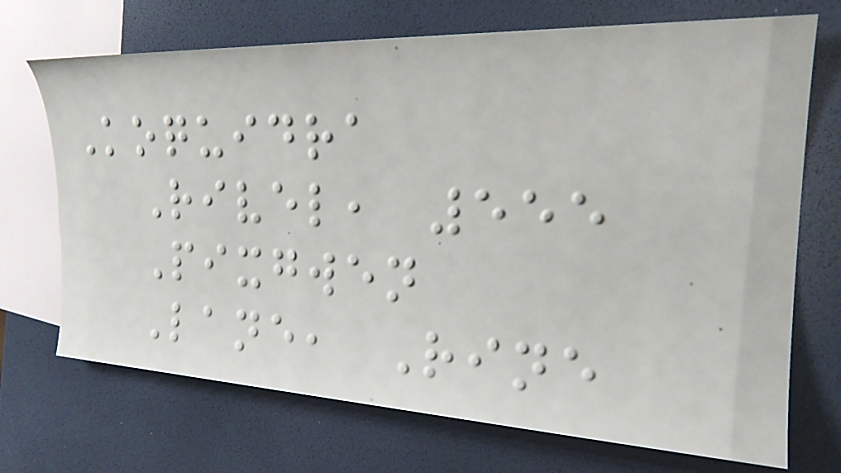Koquidra
Rivel, 555
Pixgwen
Lane, Rine
